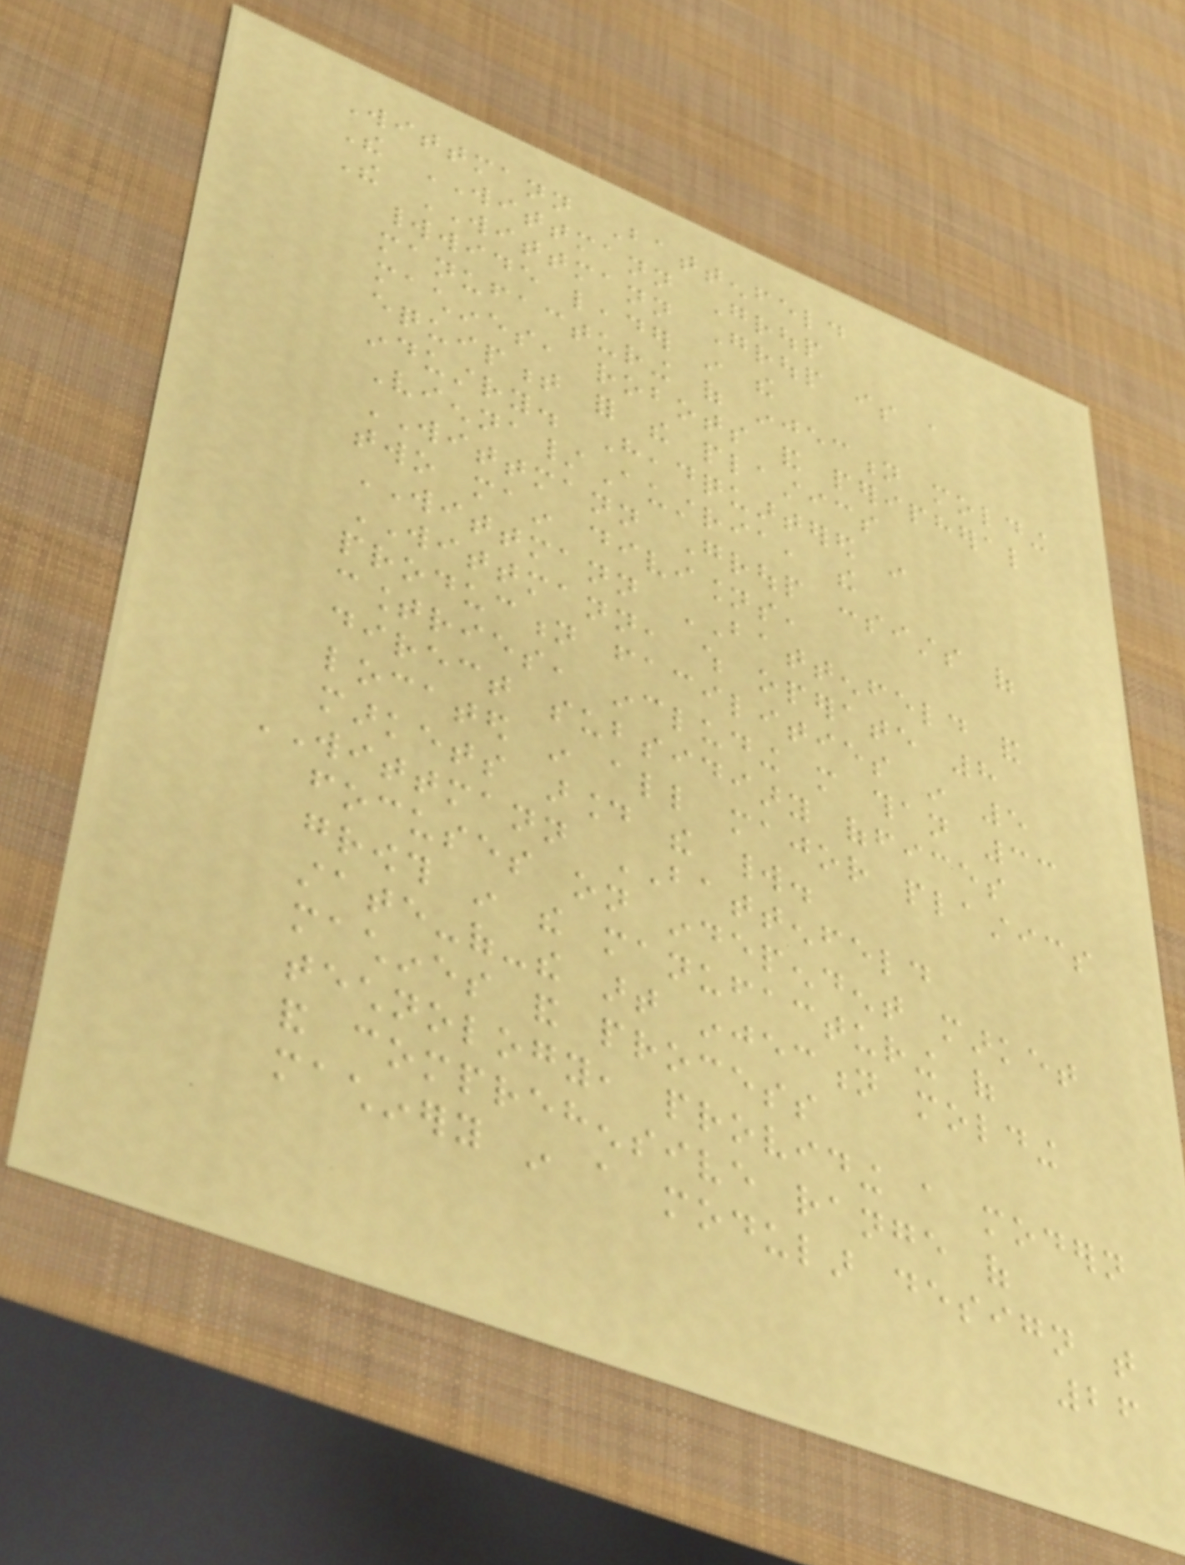Wittmann Battenfeld
The WITTMANN Group
The WITTMANN Group is a
worldwide leader in the
manufacturing of injection molding
machines, robots and peripheral
equipment for the plastics
industry. Headquartered in
Vienna/Austria, the
WITTMANN Group consists of
two main divisions,
WITTMANN BATTENFELD and
WITTMANN, which operate 8
production facilities in 5
countries, including more than 33
direct subsidiary offices
located in all major plastics
markets around the world.
WITTMANN BATTENFELD
focuses on independent market
growth in the manufacturing of
state-of-the art injection molding
machines and process
technology, providing a modern
and comprehensive range of
machinery in a modular design that
26
